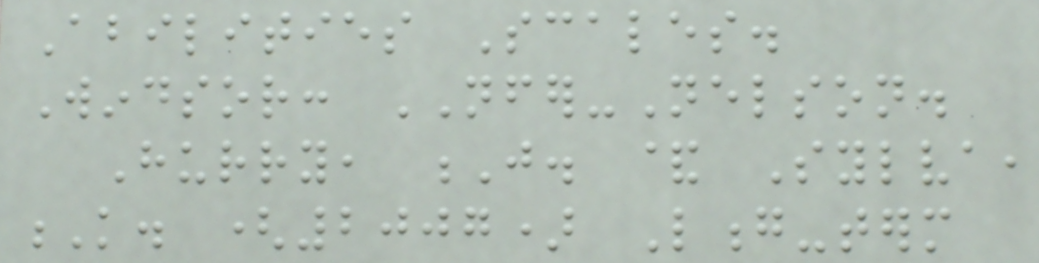Abilities Scales.
Windsor: NFER-Nelson.
Hurry, J. & Sylva,
K. (2007) Long-term
